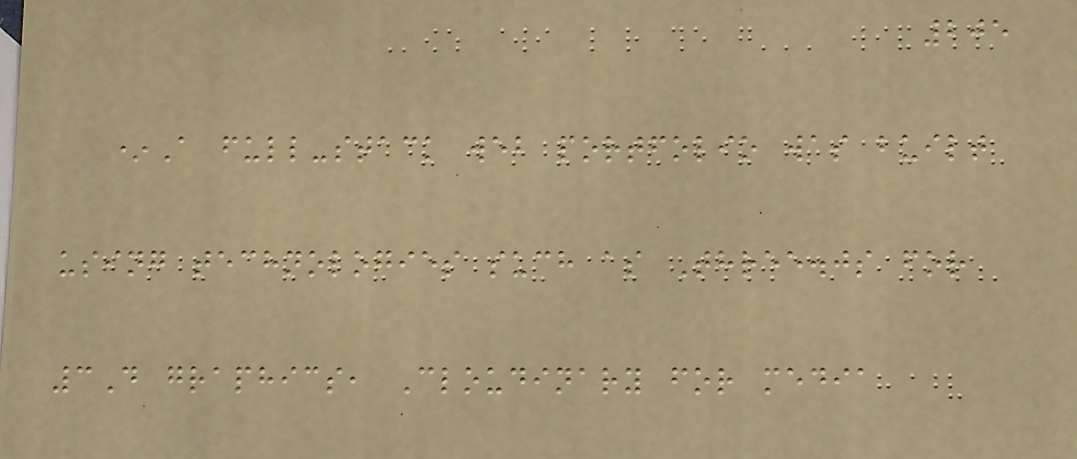205
*A full-stack web portfolio was built
using technologies such as Three.js for
3D graphics, Cloudinary for media
